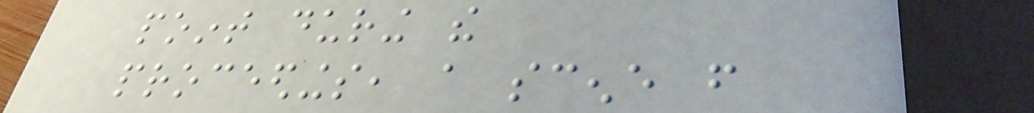point during the
proceedings, a scene from
